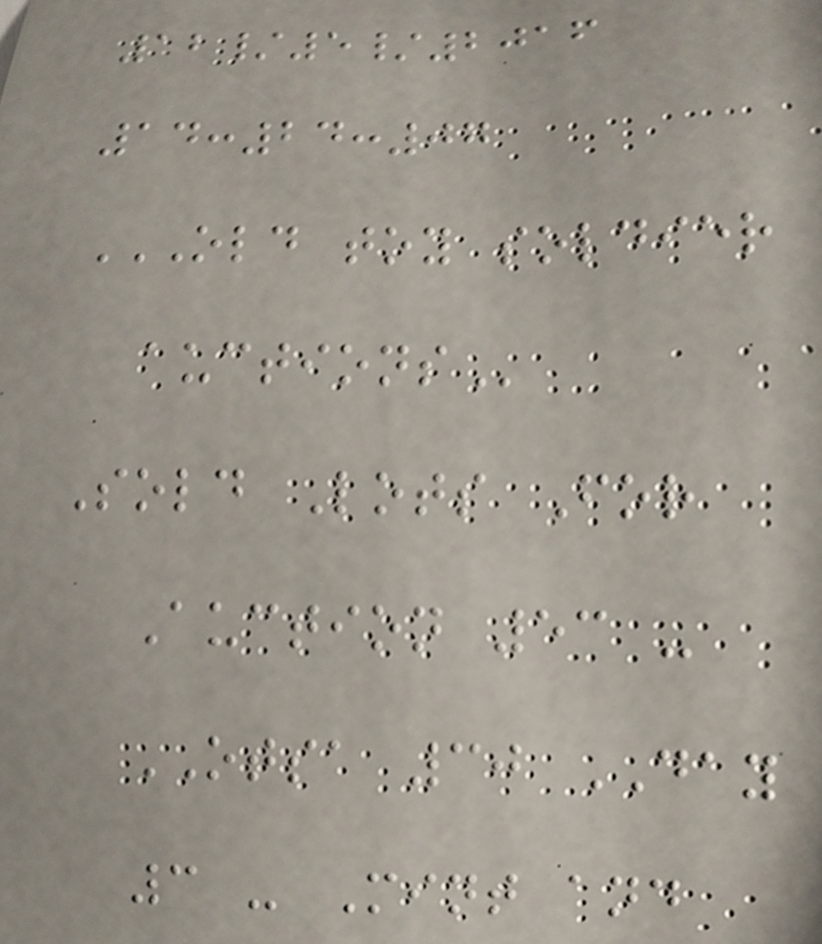12/5/2016
14:24:07
OLD TOY SOLDIER
AUCTIONS
Sold Lots For
Auction 53 -
OTSA 30 DAY
3 - Mint and
